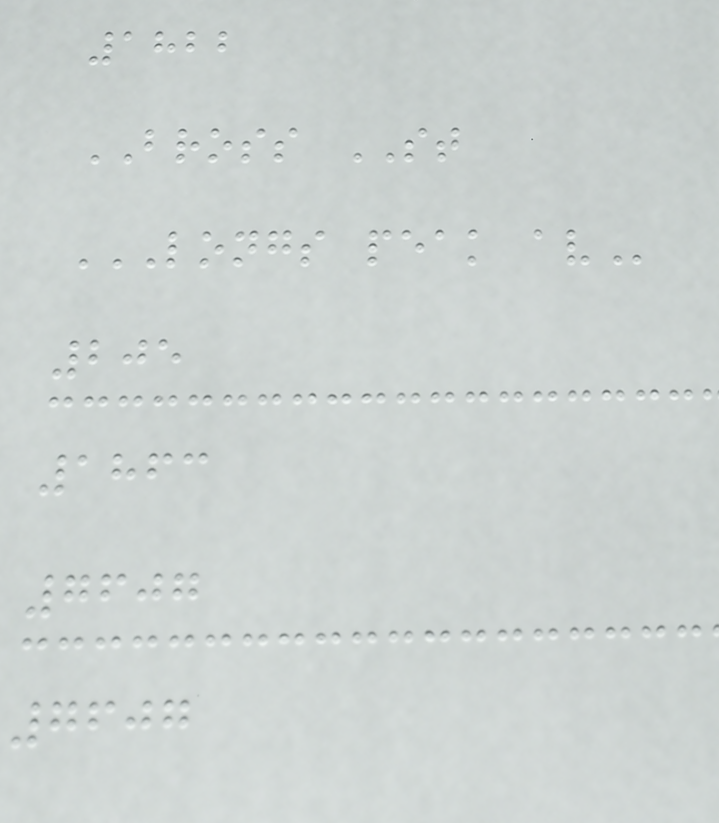1822
BROSS ST
LONGS PEAK AV
205
1863
7607
7607
